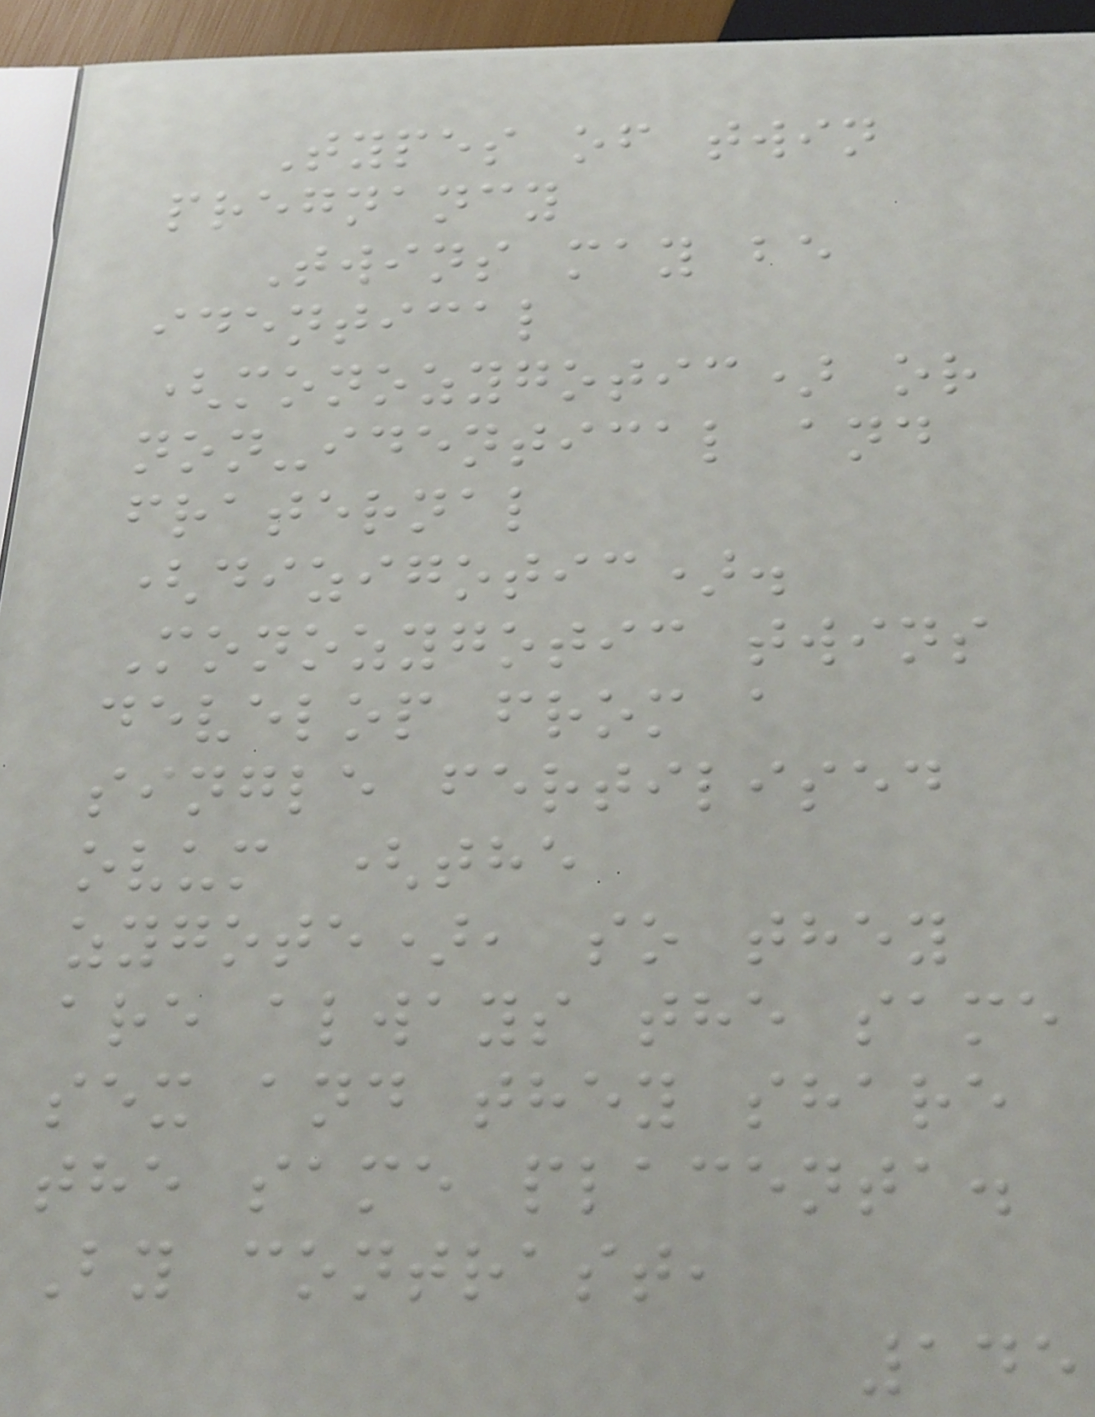Types of twin
pregnancy
Twins may be
identical
(monozygotic) or
non-identical and
fraternal
(dizigotic).
Monozygotic twins
develop from a
single fertilised
ovum (the
zygote), so they
are always the same
sex and they share
the same placenta.
By contrast,
145
